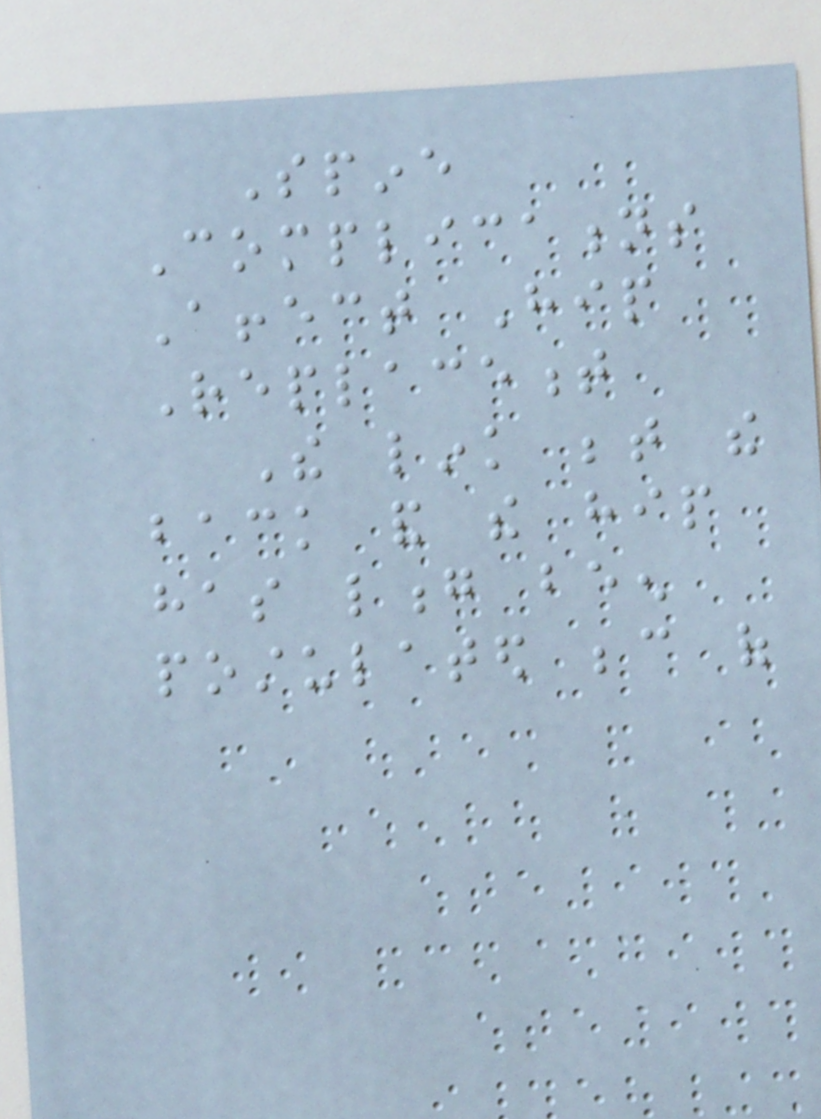Spine
Complications
Affect Hip
Replacement
The link between the
back and the hip
has long been
postulated because of
